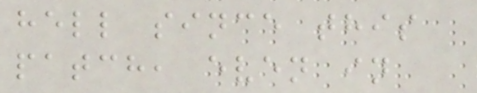hell since this
patch, even in
